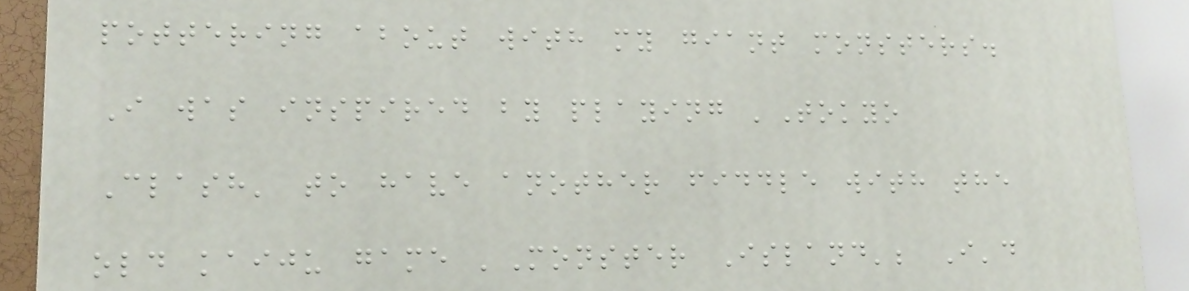pottering about with my giant monsters.
I was inspired by playing 'Tokyo
Clash' to have another fiddle with the
old kaiju game 'Monster Island'; I'd
